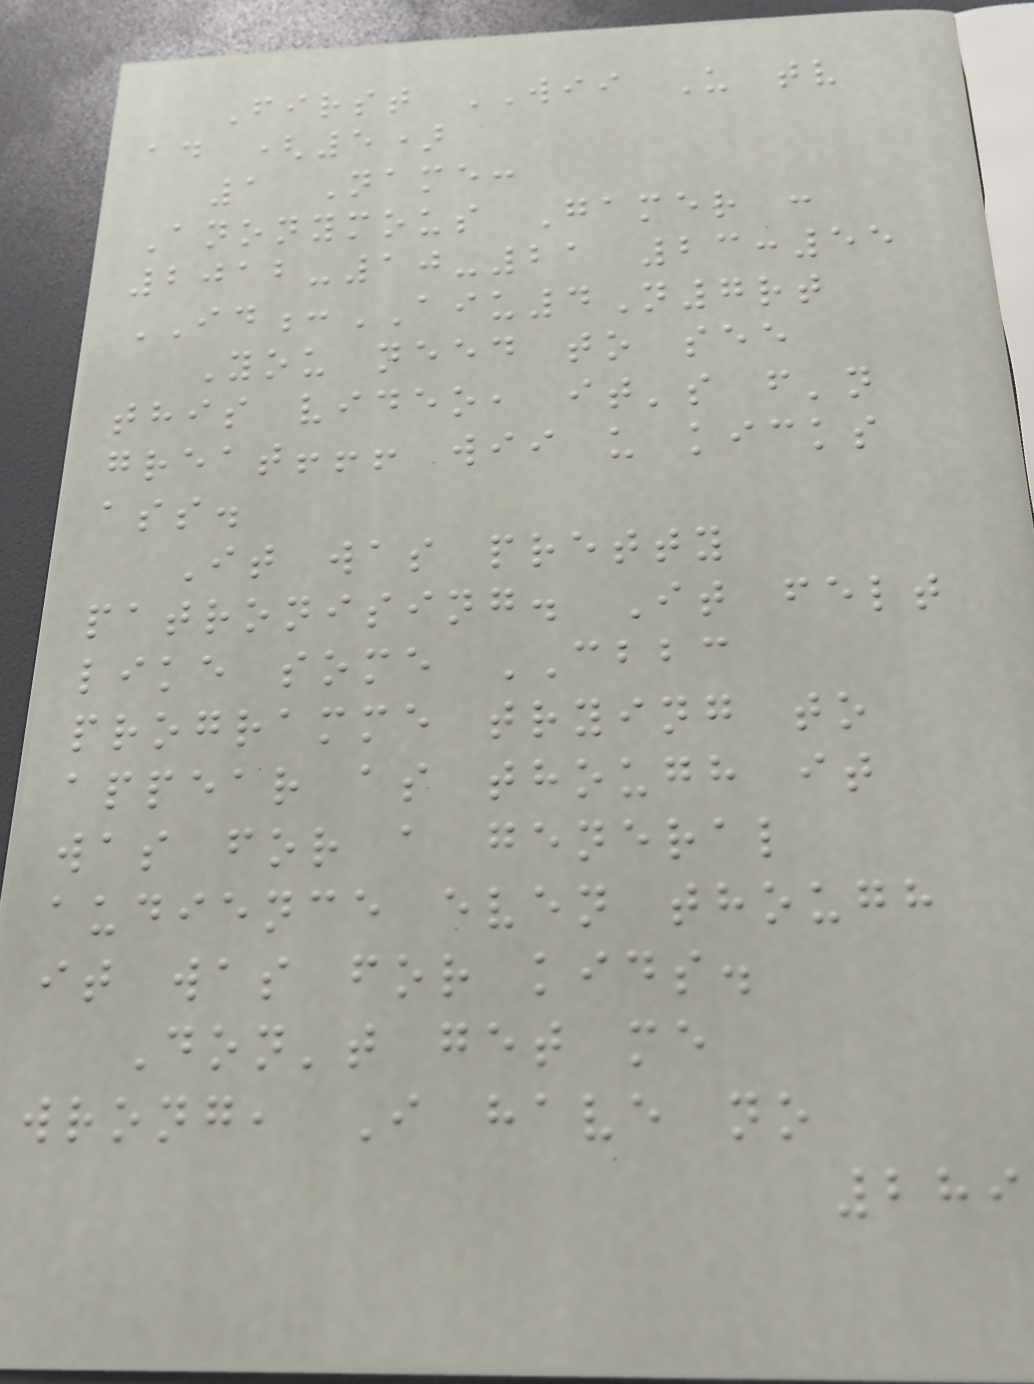First WII U tv
ad (5)
1 Name:
Anonymous Gamer :
2012-10-21 23:55
ID:AIU4N7rt
You need to see
this video, it's f'n
great!!! wii u kicks
ass.
It was pretty
patronising. It felt
like some CBBC
programme trying to
appear as though it
was for a general
audience even though
it was for kids.
Don't get me
wrong, I have no
289
